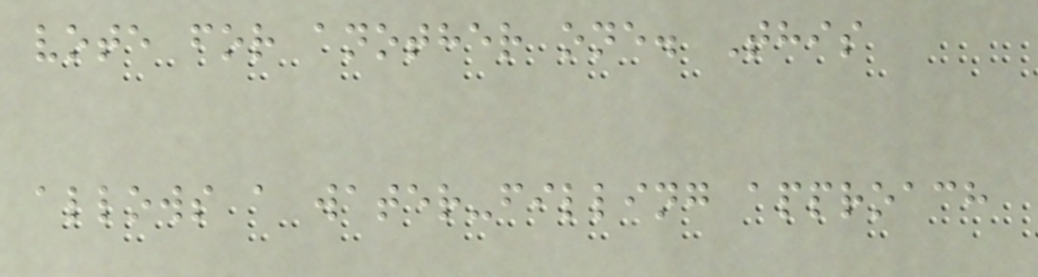vote for another one. This
allows a water-filling approach
